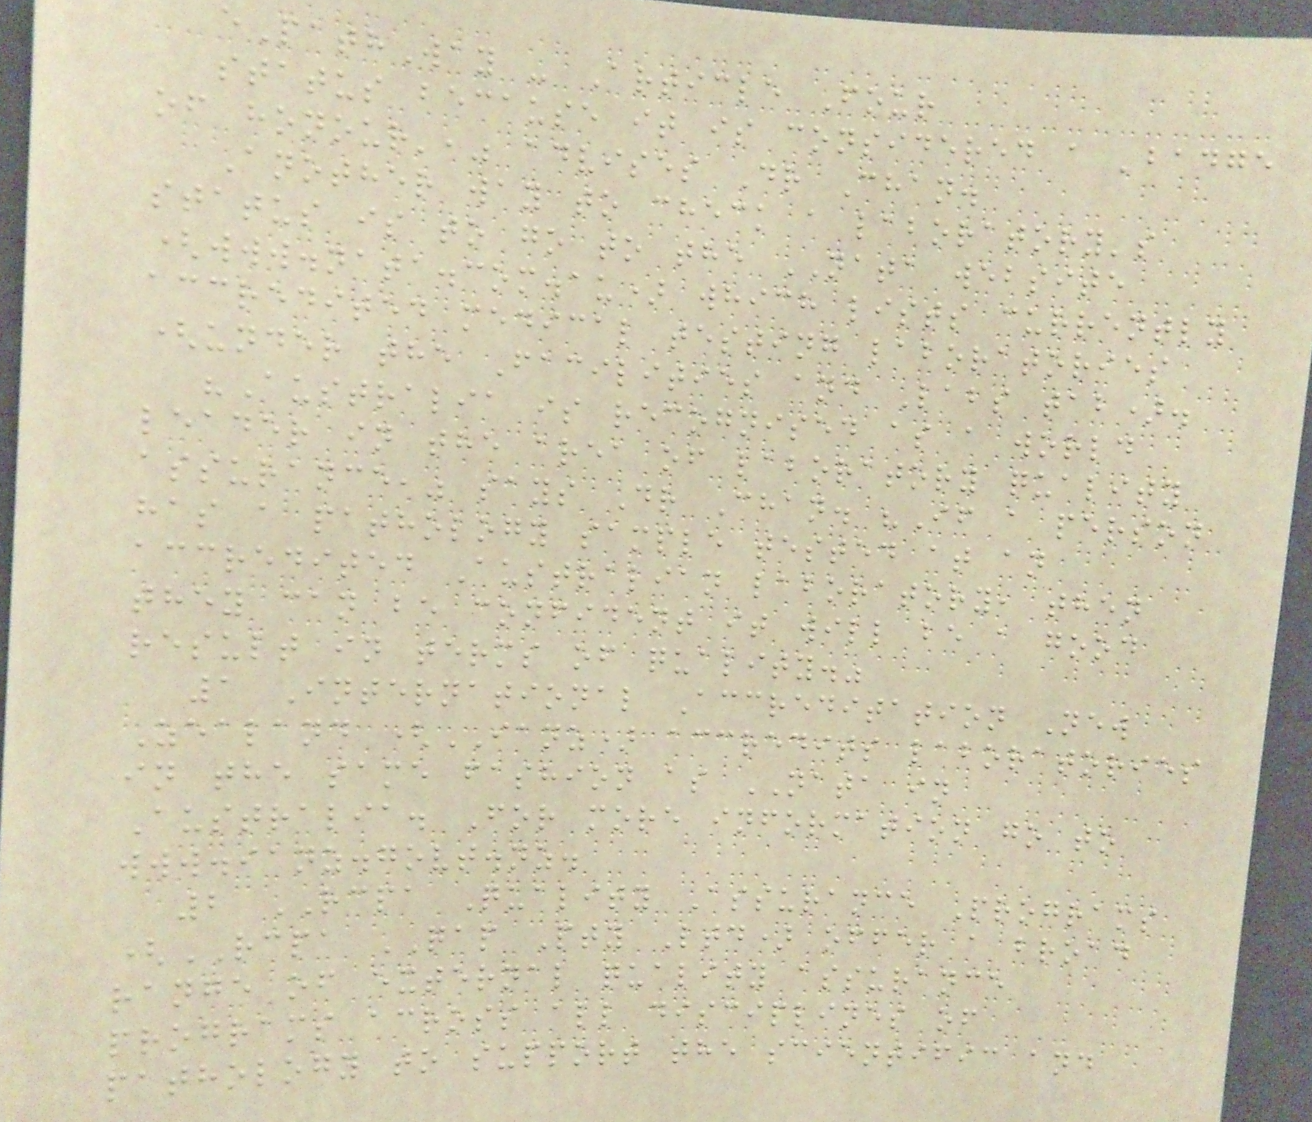ePathWay - Article Four
status because it is considered a 'badge
of honour'," advises Dr Chan.
Another way to check a laboratory's
status is to go to the NATA website
(www.nata.com.au) which lists currently
accredited medical testing laboratories
(under the Facilities and Labs tab).
"Australia is recognised as a world
leader in the area of laboratory quality
assurance," says Dr Chan. "If a person
has a pathology sample tested at an
accredited Australian laboratory, then
they can be confident it will be a good
result in terms of quality."
1 International Accreditation New
Zealand (IANZ) accredits laboratories
in the same fashion as NATA in
Australia. For more information go to
www.ianz.govt.nz.
2 RCPA Quality Assurance Programs
(RCPA QAP Pty Ltd) offer a broad
range of external quality assurance
programs across all disciplines of
pathology to support the scientific and
